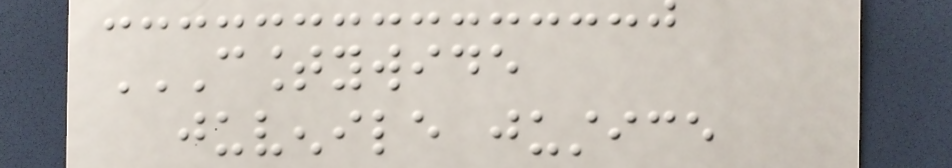COUNTYWIDE
JUVENILE JUSTICE
